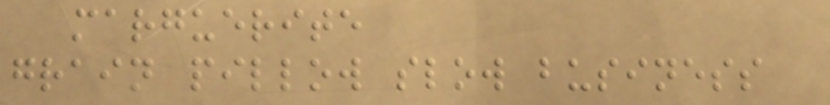marguerite
grain pillow slow business
